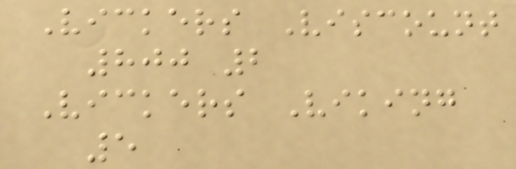Vickers Viscount
800 2
Vickers Viking
5
